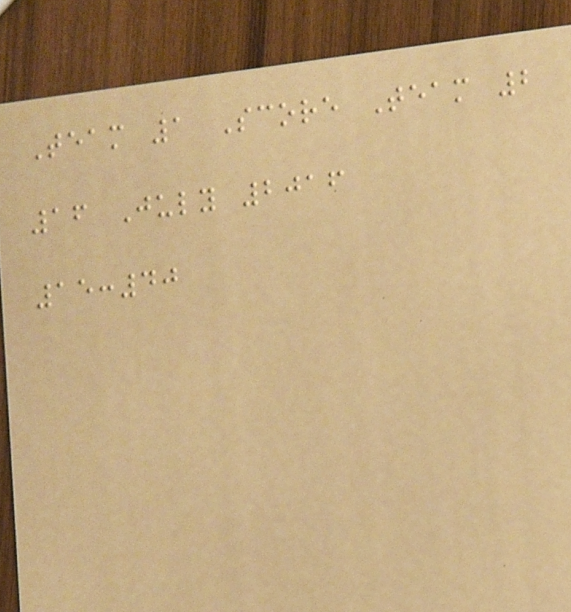Team 1 Score Team 2
16 July 2016
15:40
